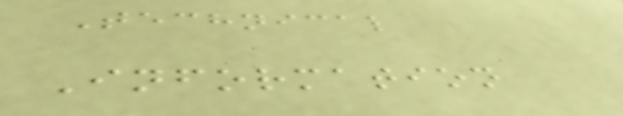Technical
Information
